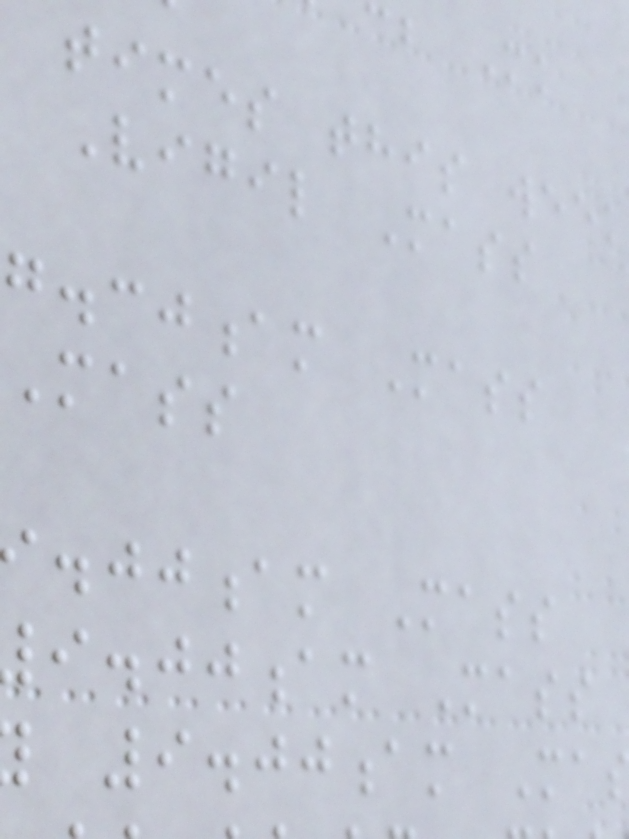times this week
Vigil Mass
am Mass
Mass
am Mass
am Mass
9.00am Ma
